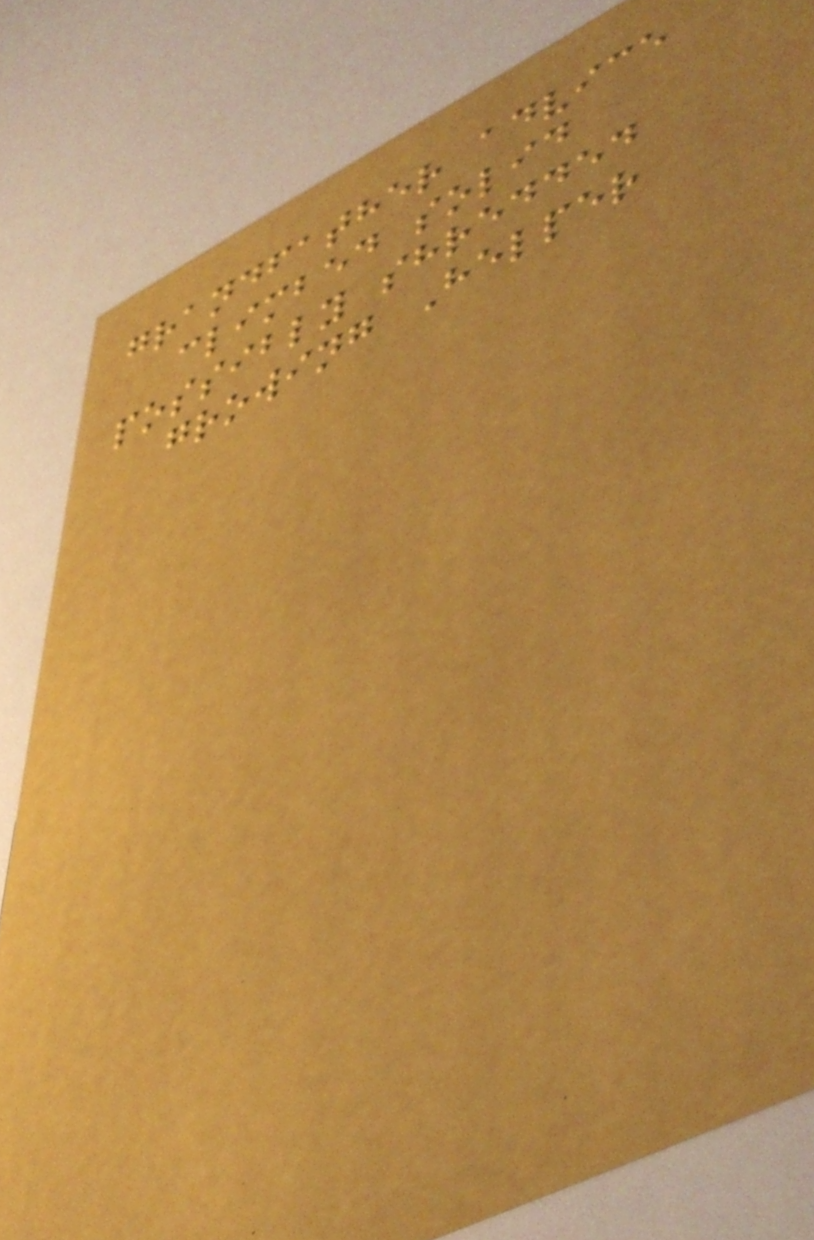grandfather advice
climbed solid
possibly shredded
growing Helper
